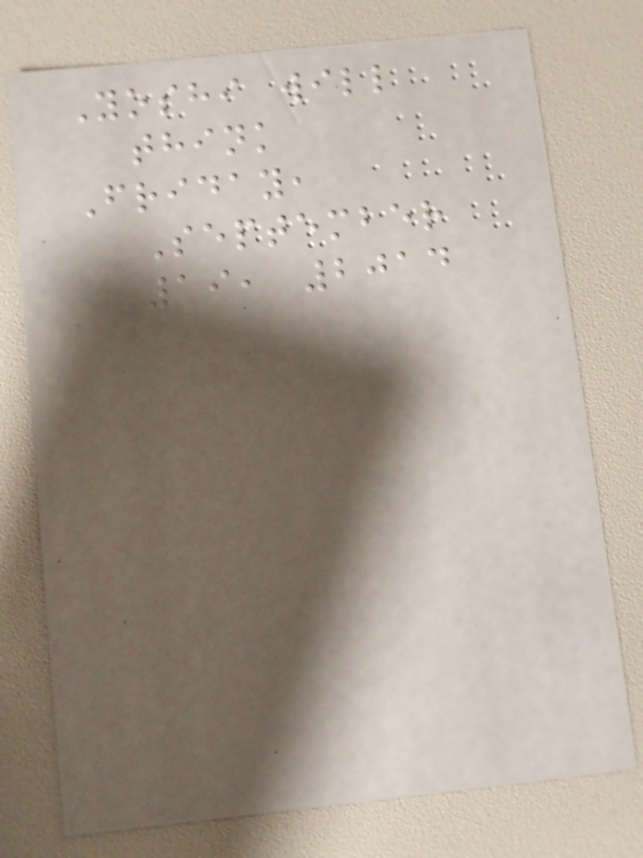Yoshi will
think
Friday,
September
19, 2014
